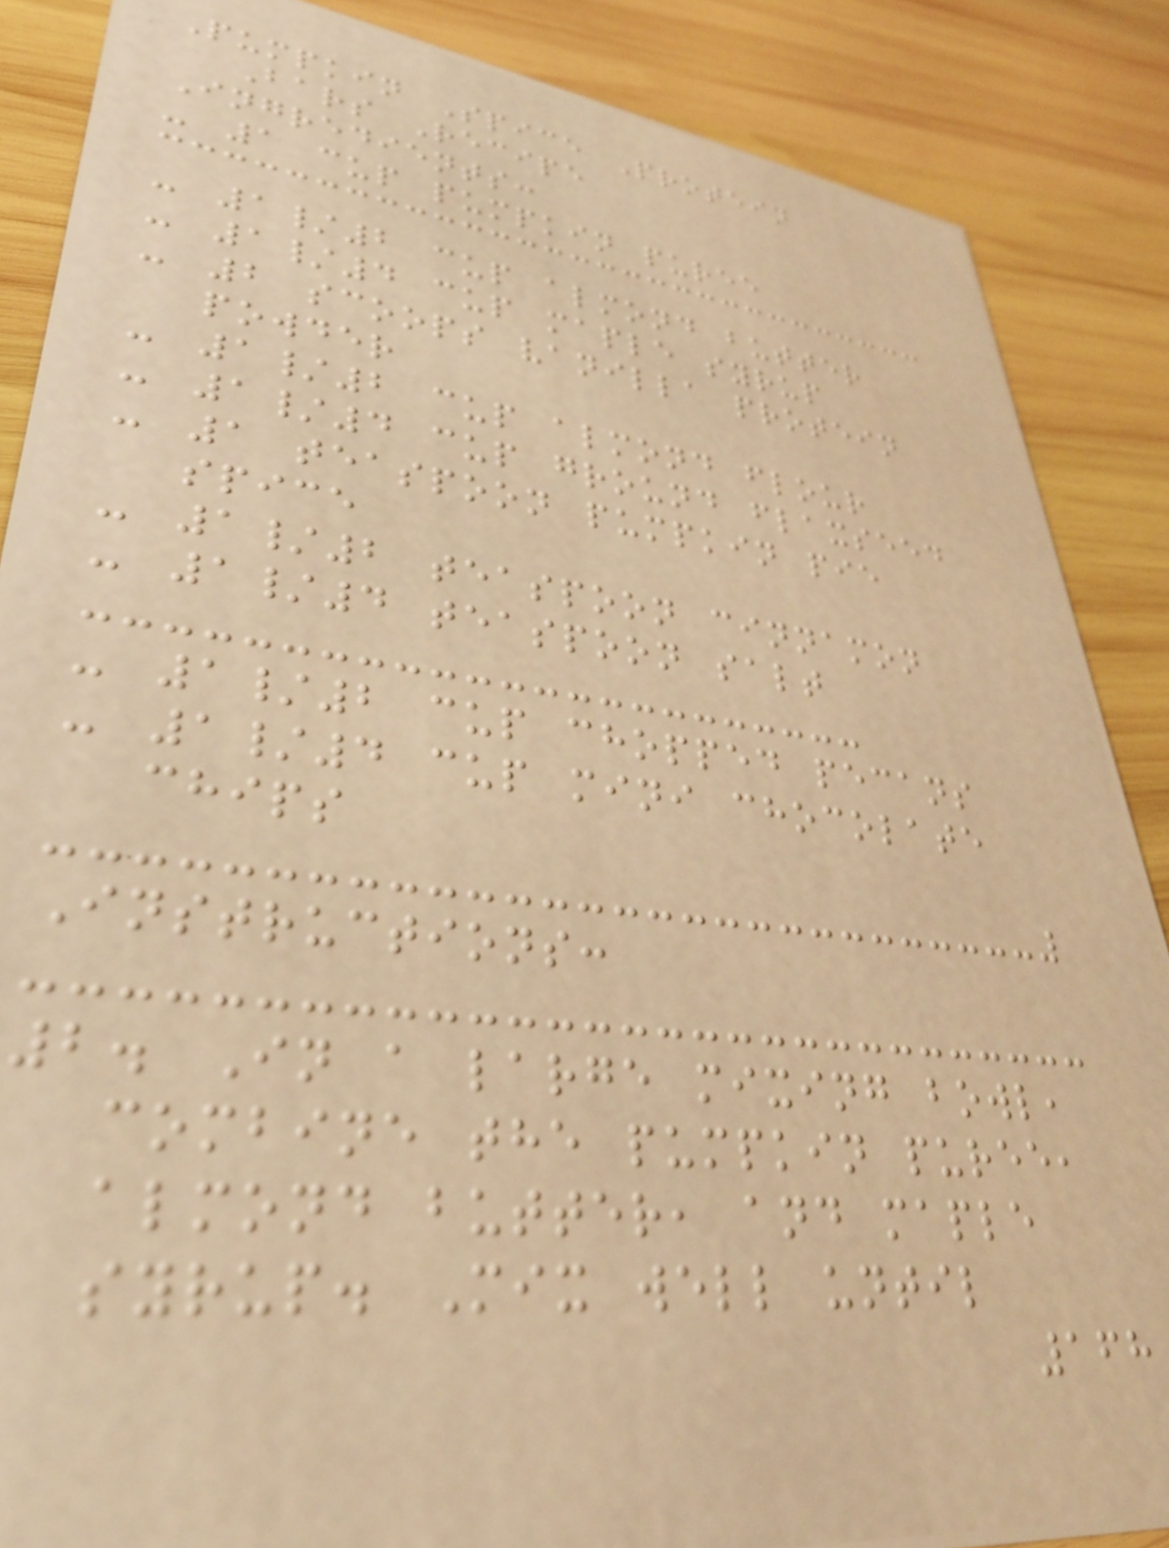Pumpkin Spice Protein
Bars Recipe
Ingredients:
- 1 cup pumpkin puree
- 1/2 cup almond butter
- 1/4 cup maple syrup
- 2 scoops vanilla protein
powder
- 1/2 cup almond flour
- 1/4 cup ground flaxseed
- 1 teaspoon pumpkin pie
spice
- 1/2 teaspoon cinnamon
- 1/4 teaspoon salt
- 1/2 cup chopped pecans
- 1/4 cup mini chocolate
chips
Instructions:
2. In a large mixing bowl,
combine the pumpkin puree,
almond butter, and maple
syrup. Mix well until
168
